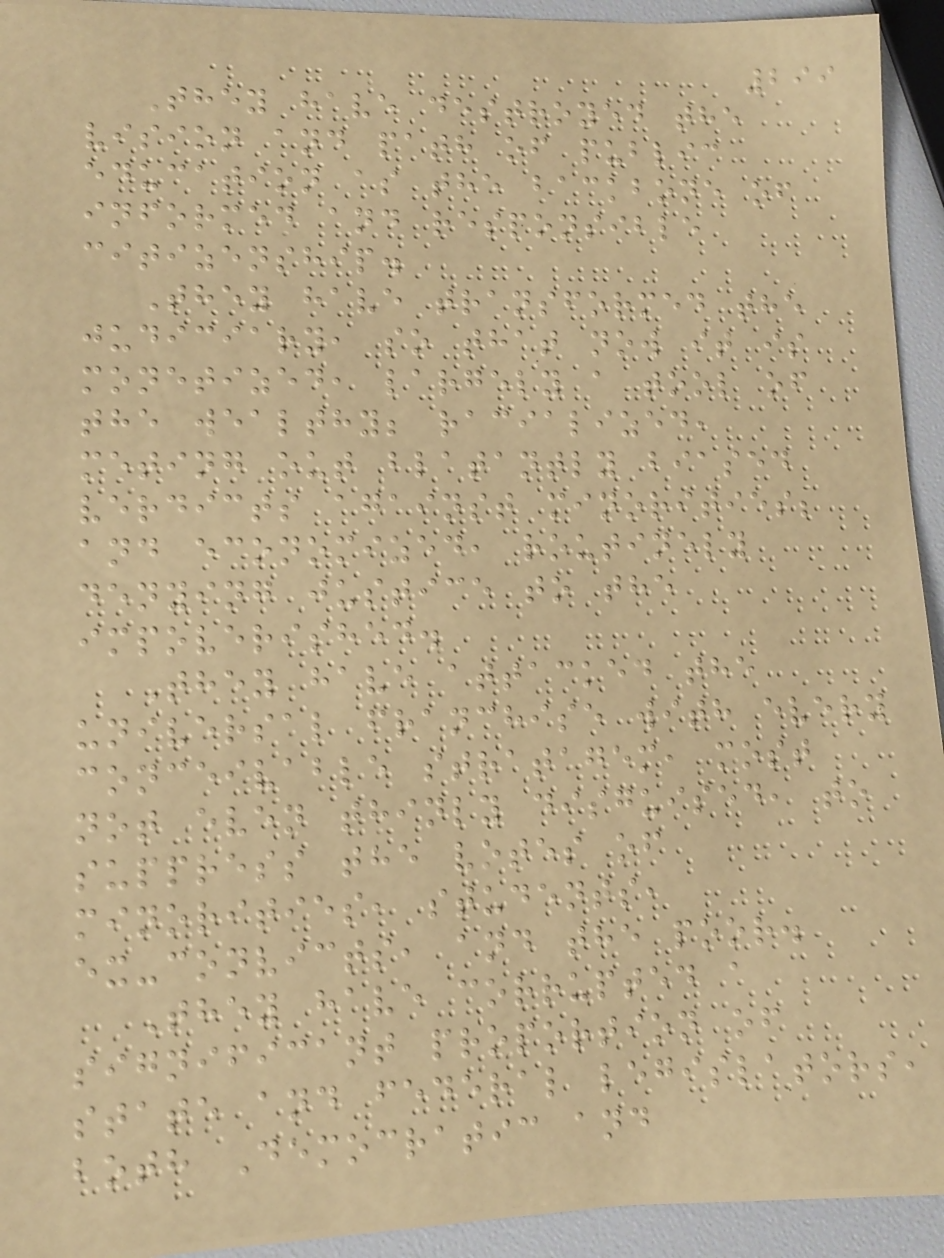299
They have destroyed the
vision and path of public
education as the backbone of
informed and responsible
citizenship.
They have transformed the
judiciary, so that now it is
monetized, largely a tool of
the wealthy; racialized,
meting out blatantly biased
verdicts against minorities;
and economized, routinely
denying justice to the
impoverished.
They have attacked the
universal franchise with every
conceivable stratagem, most
not even thinly disguised, to
suppress the votes of
minorities, students,
ex-convicts, and the poor.
They have corrupted a
significant proportion of
state and federal legislators,
both Democratic and
